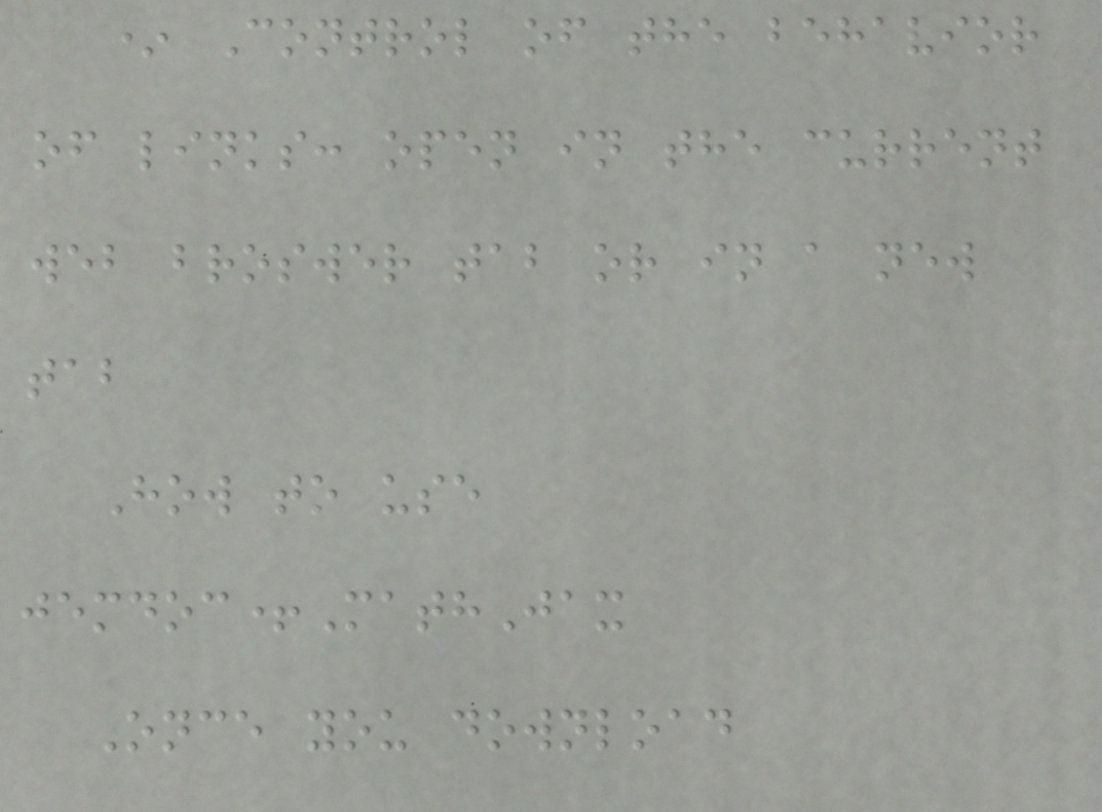* Control of the behavior
of links: open in the current
web broswer tab or in a new
tab
How to use
jemdoc+MathJax
Once you download
